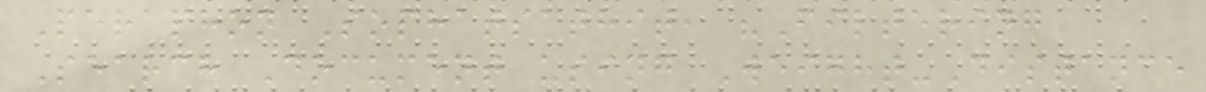Peraphon Sophatsathit, "Filtering
Search Document using Weight-Distance
